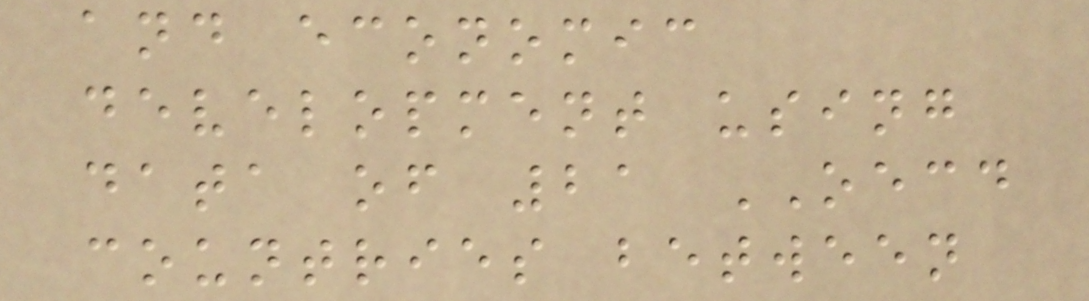and economic
development using
data of 21 OECD
countries between
